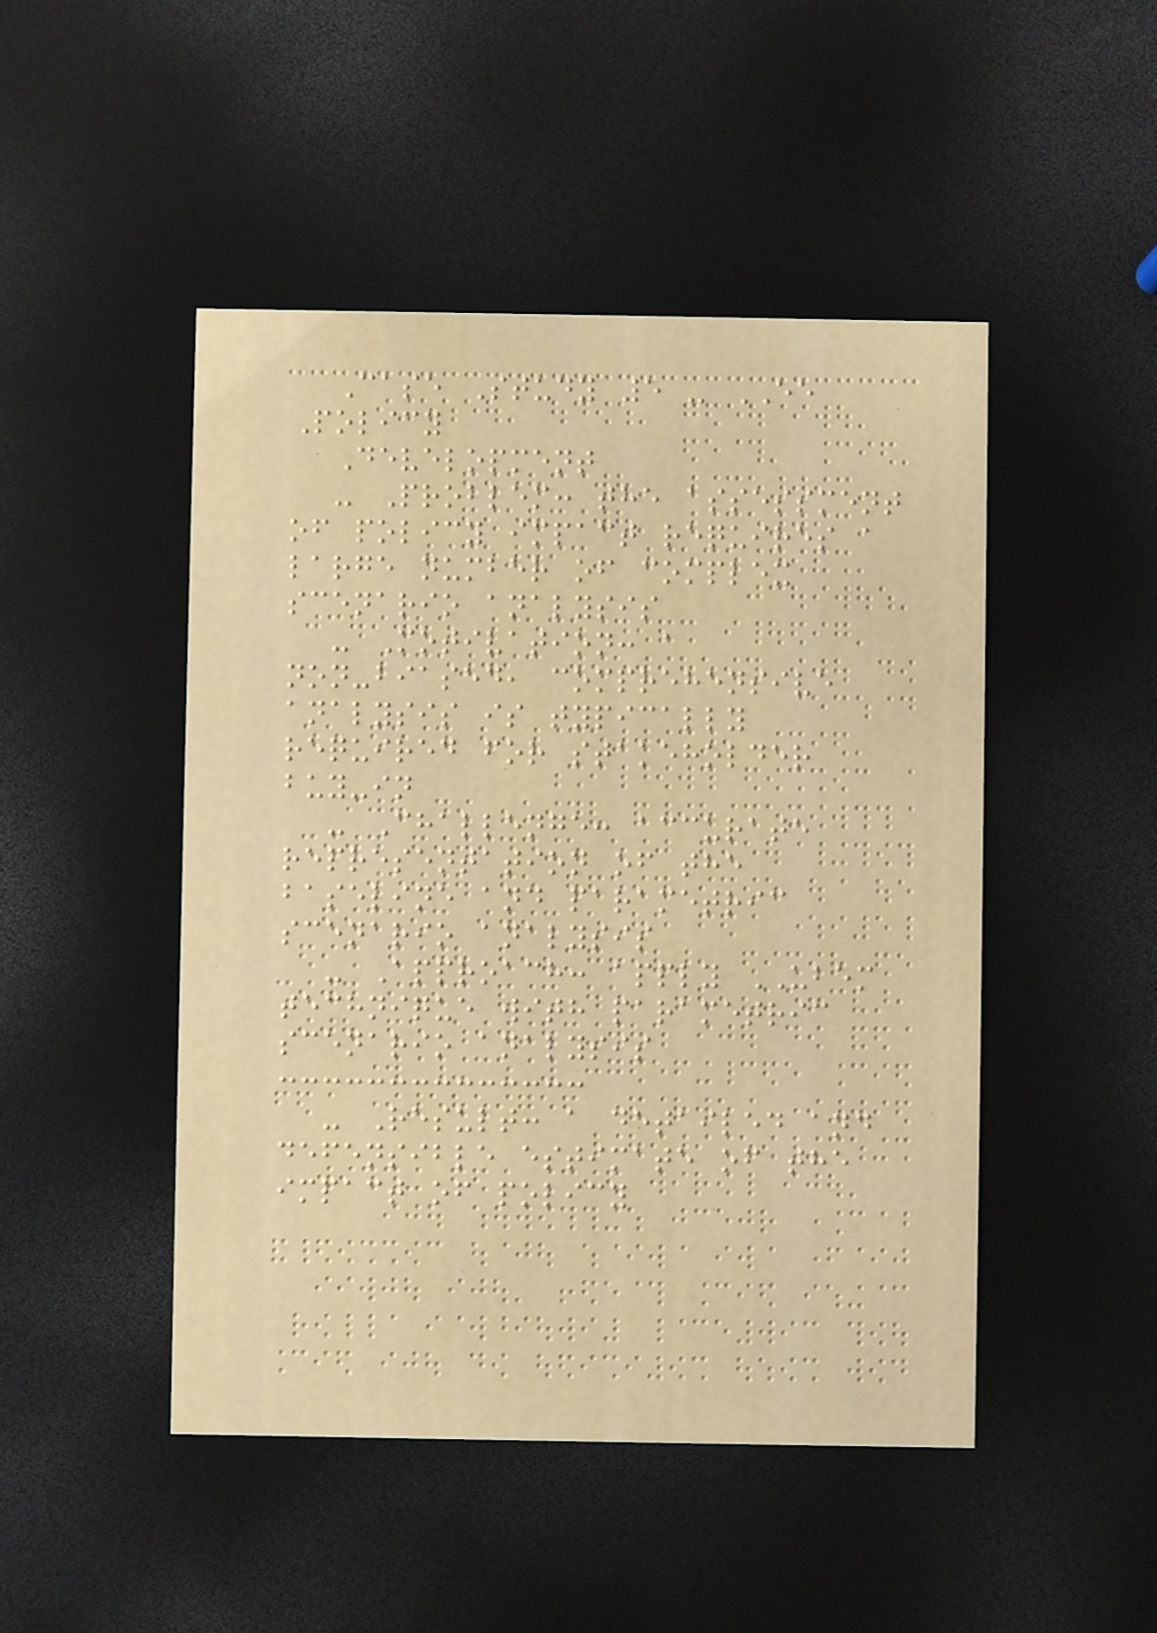Case Study 5 - EE
Policy
Development
- Problem: the assessment
of policy impact requires a
large number of complex
scenario analysis
- Motivation: a
non-biased, comprehensive
analysis is typically
required for stakeholder
buy-in
- Challenge: accurate
representation of the
baseline and parametric
scenario analysis
- Approach: apply UBEM
technique with parametric
scenario analysis
- Result: a detailed and
defensible estimate of the
impact of policy
